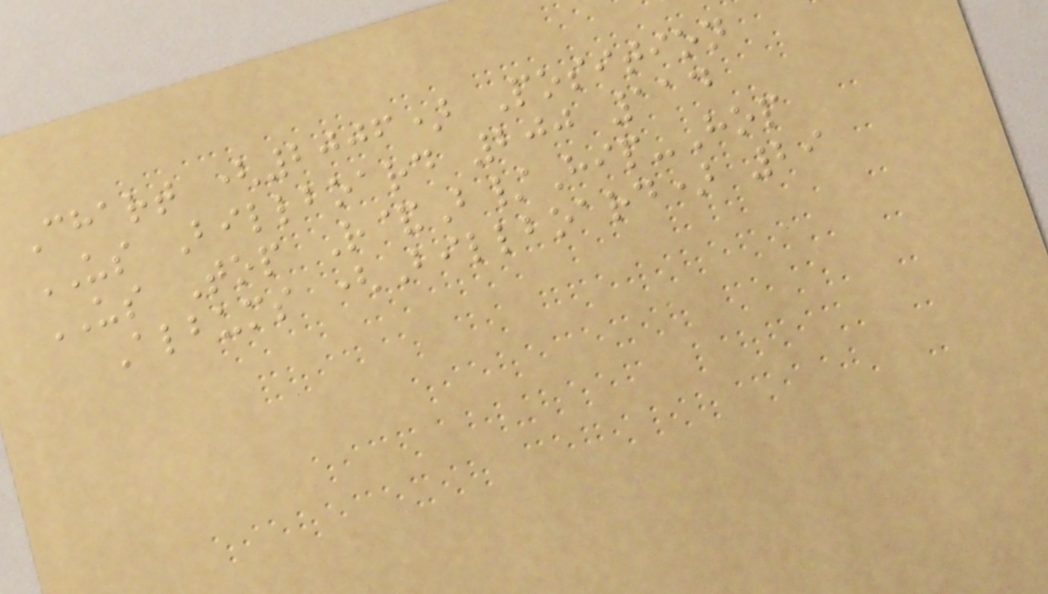Chart (2006) Position
US Billboard 200 114
US Top R&B/Hip-Hop
Albums (Billboard) 29
